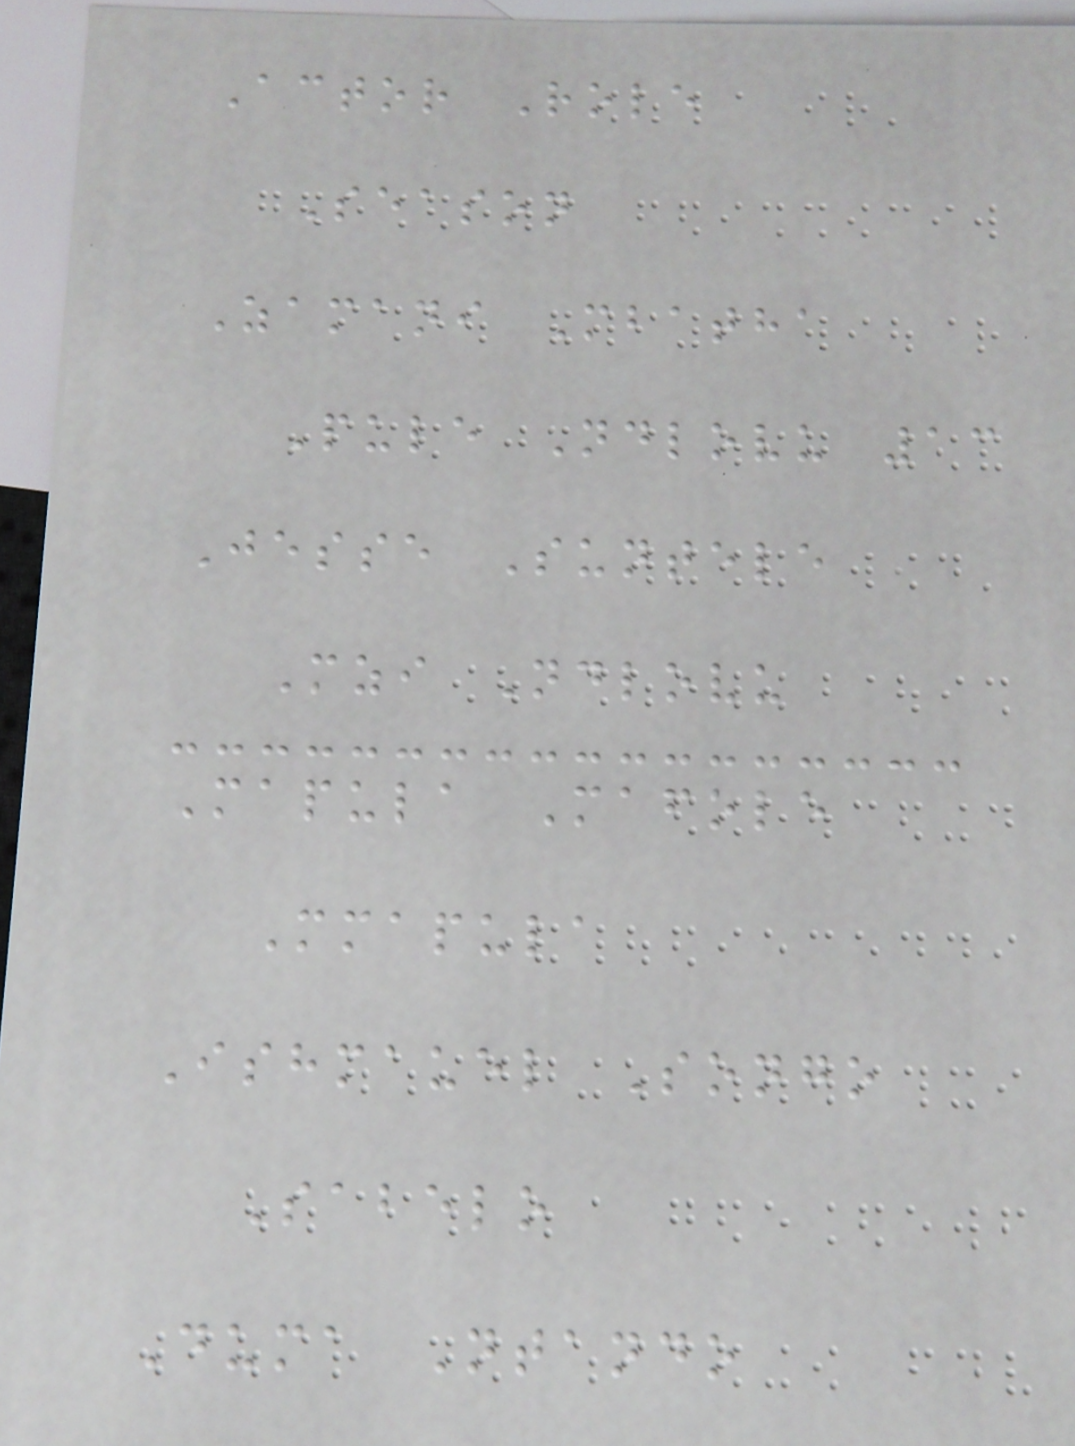Actor Role
Season
Zamani Mbatha
Pule Ndlovu 13
Jesse Suntele
Mzi Ndlovu
Mapula Mafole
Mmapula
Ishmauel Songo
Sabelo
Duma Ntando
